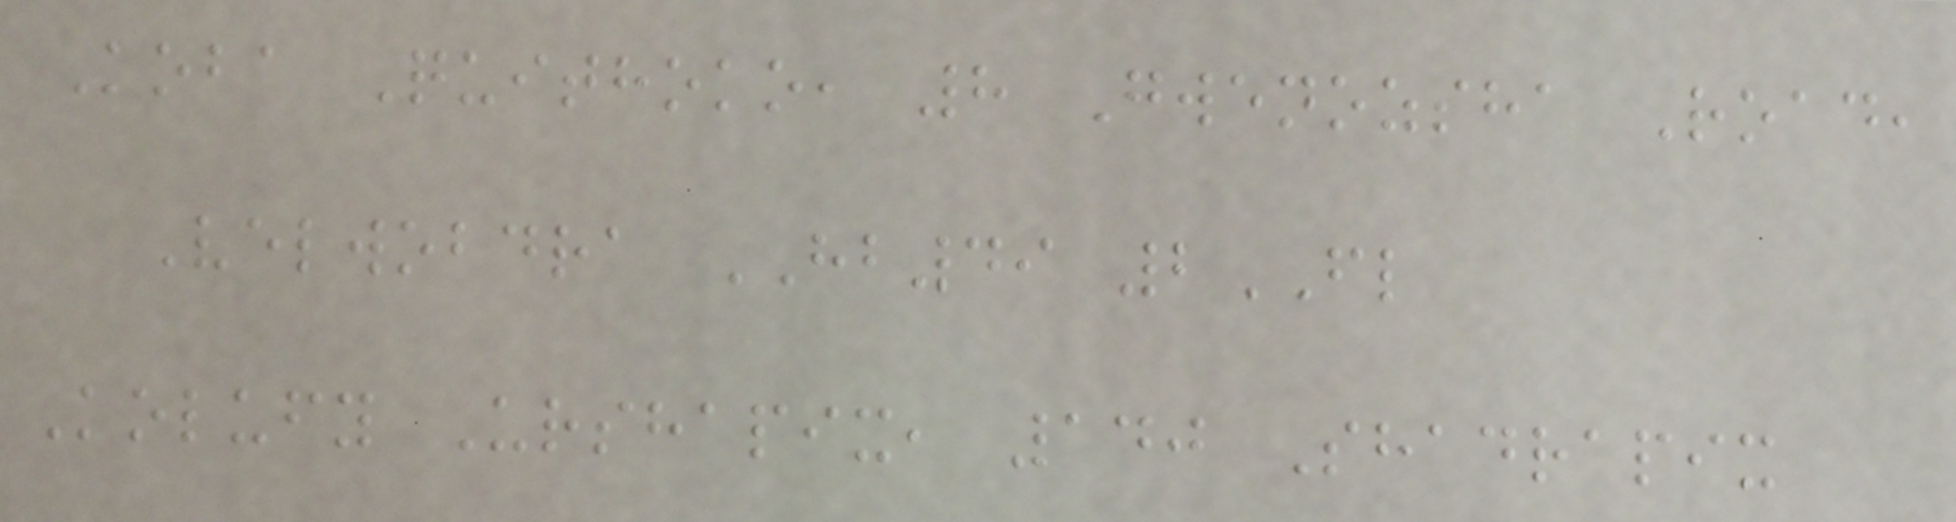Koba Quithoko, 8 Gwenozsha Road,
Velwobdra HB49 2FL
Kolufy Urshapix, 140 Shadrapix
